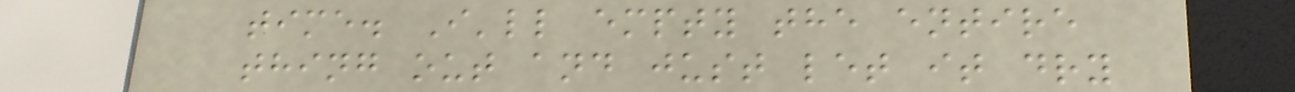time. I'll empty the entire
thing out and just let it dry
